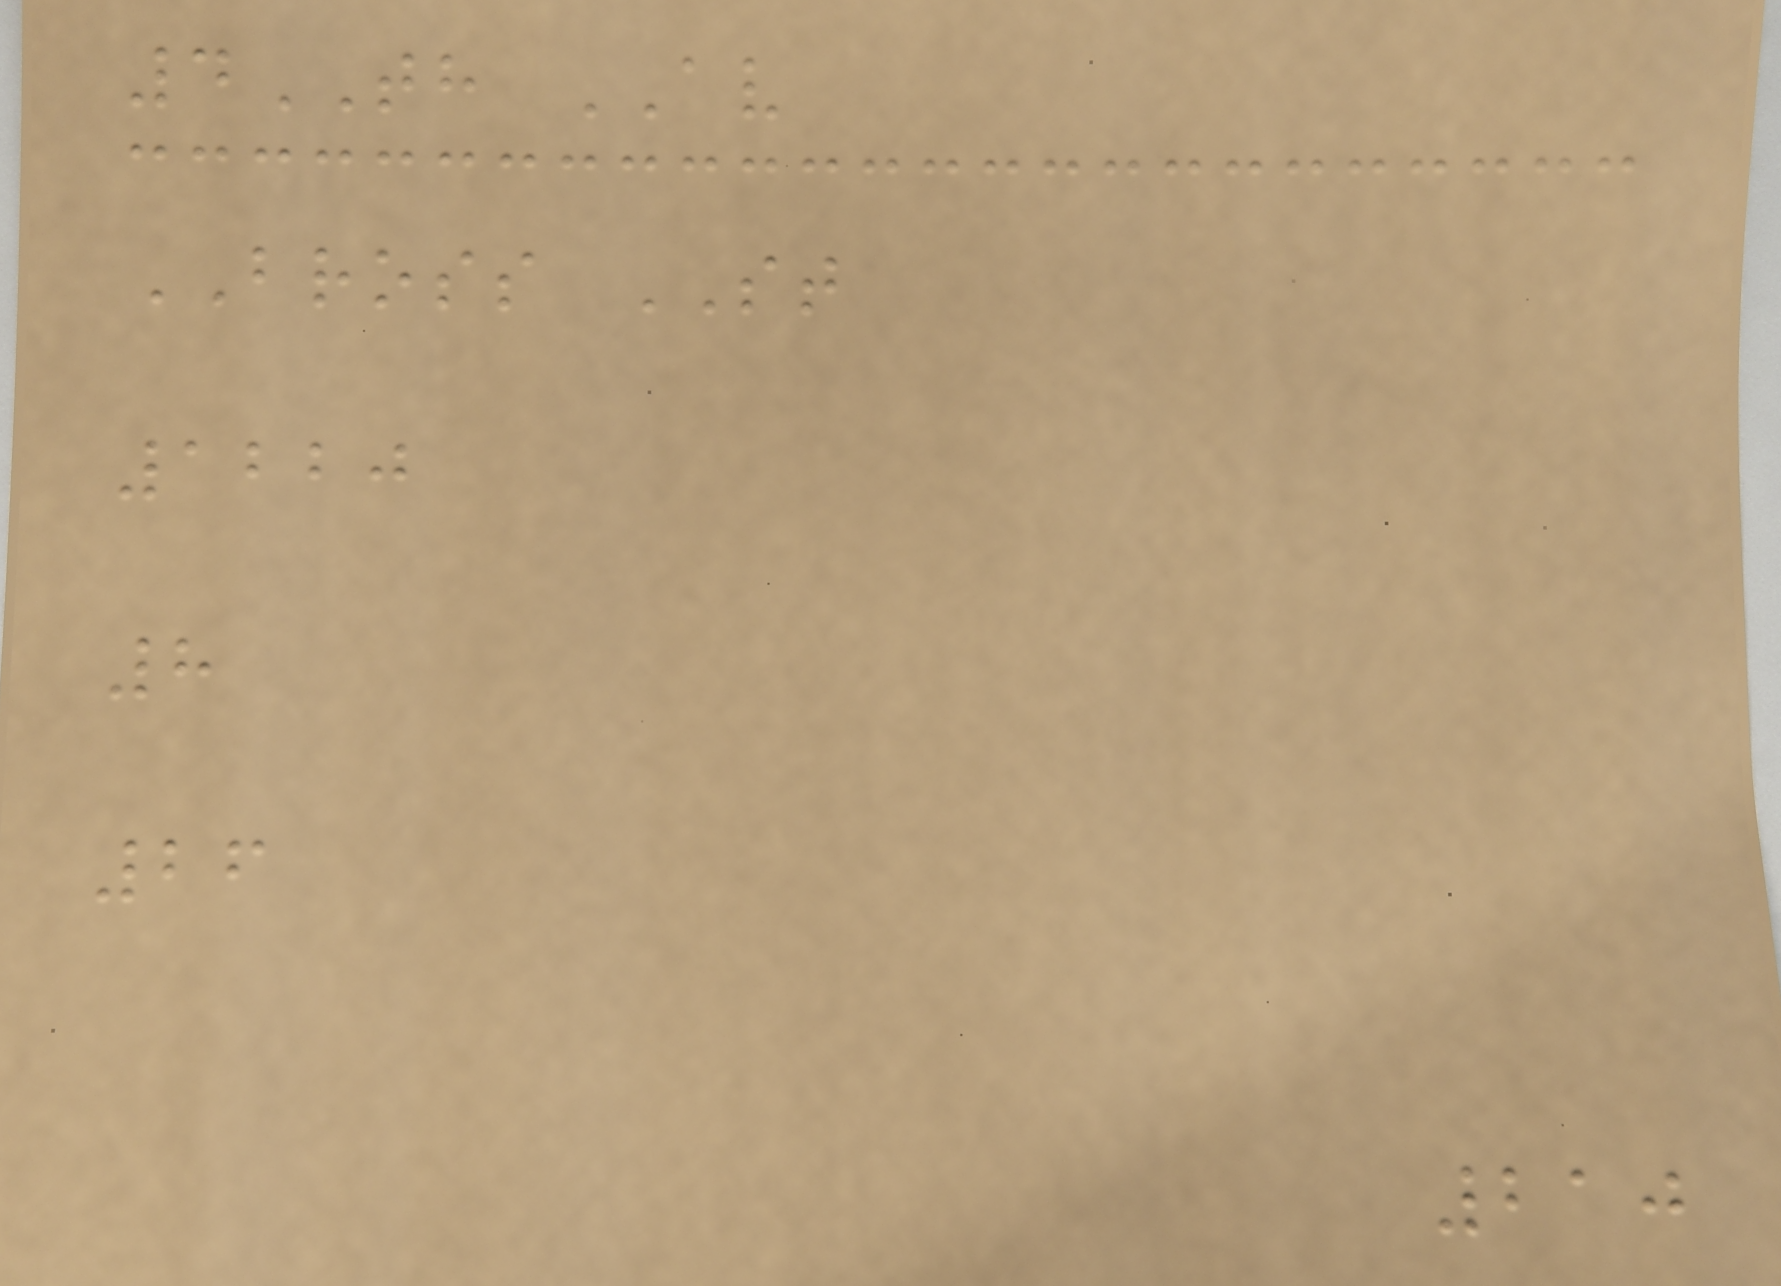4TH AV
BROSS ST
1220
8
26
210
